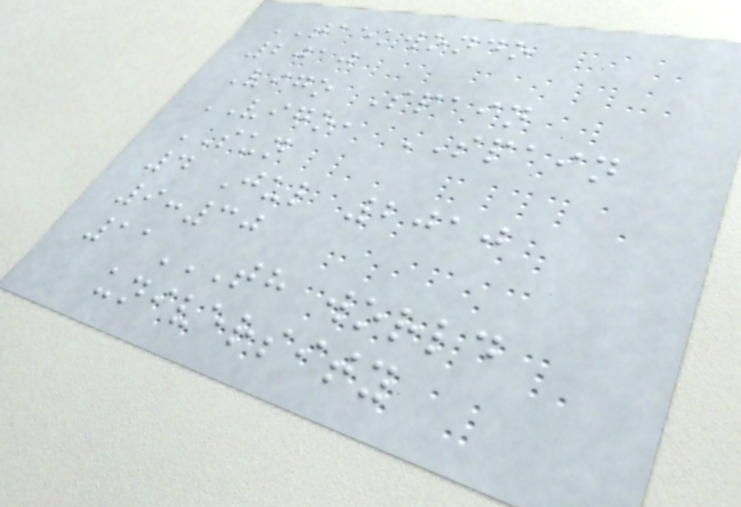TAEKWONDO
2010
Vigo Spain
VIGO, SPAIN
SUN
4 Jul 2010
9:30
11TH WORLD
UNIVERSITY
